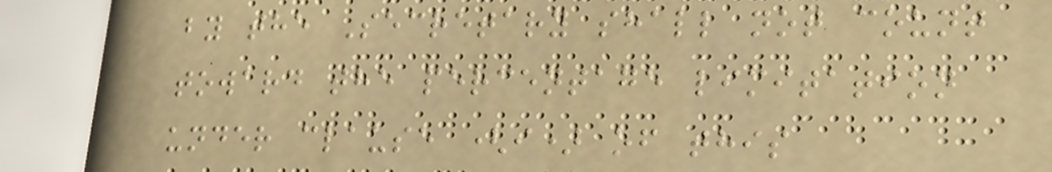by the Secretary shall not count
toward the percentage limitation
under clause (i) of this
